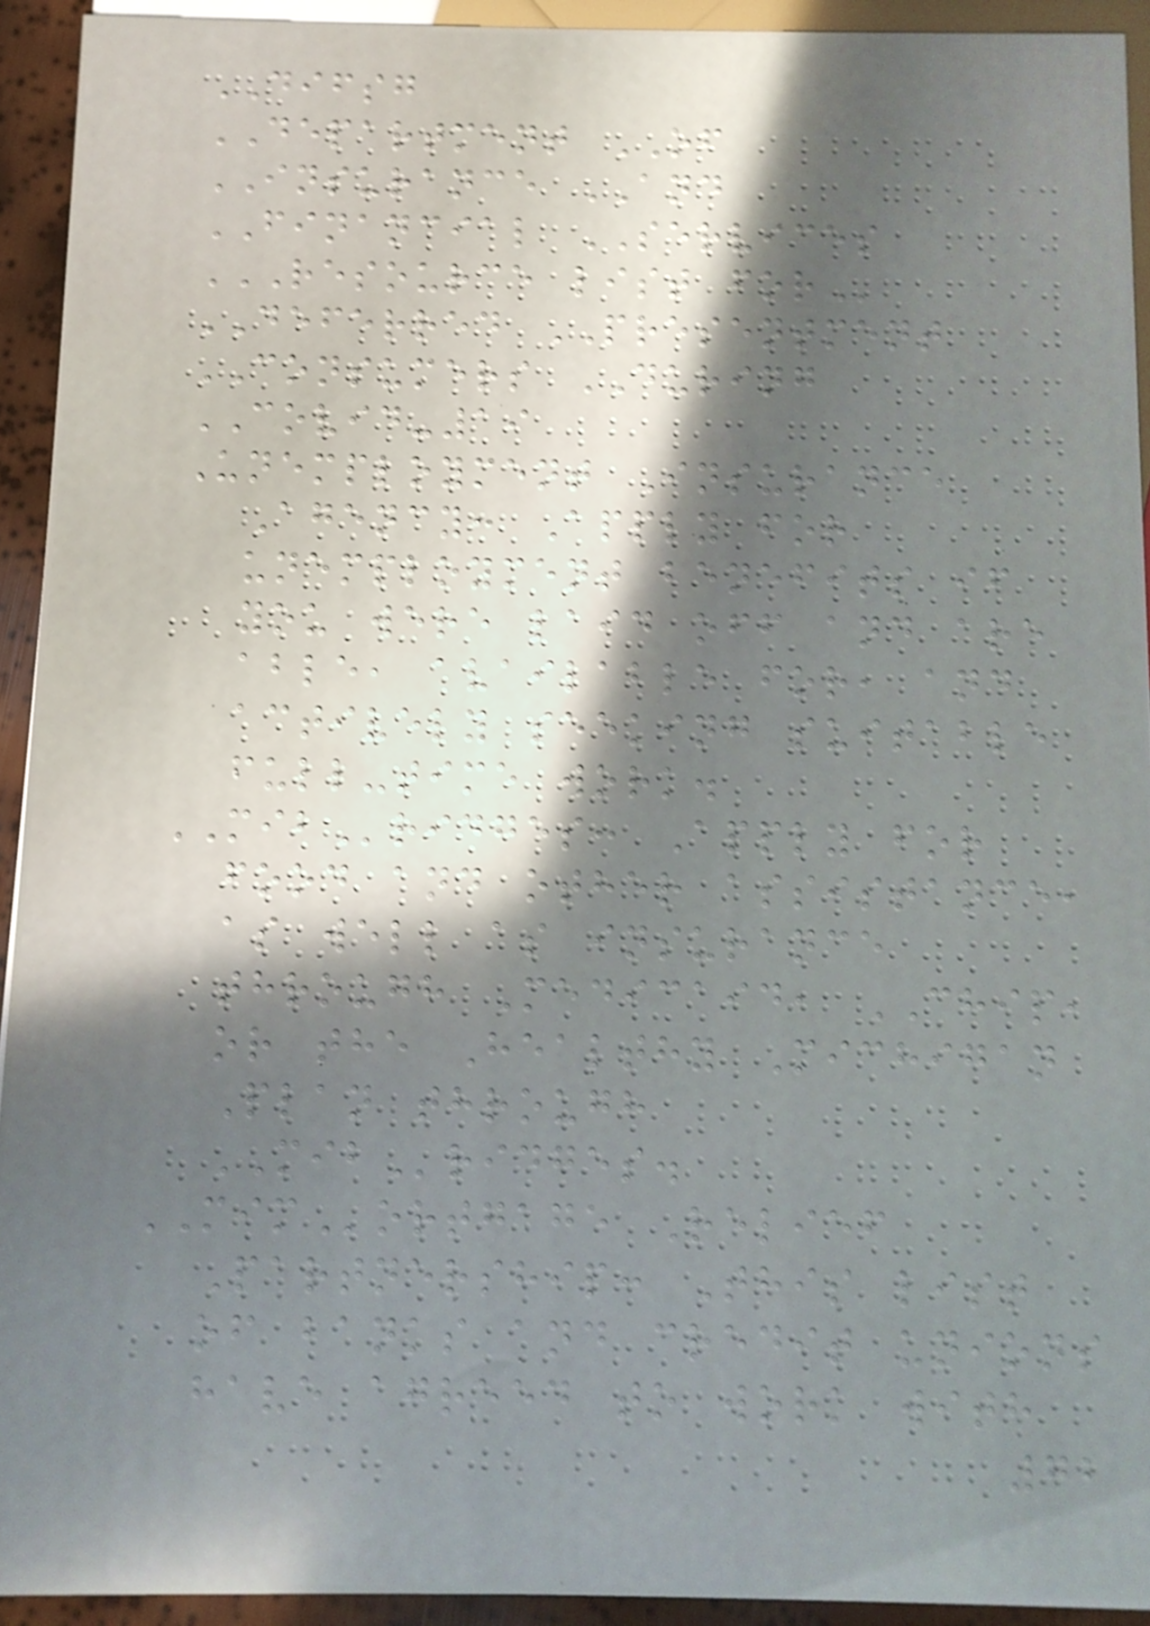DIFSG
DEPARTMENT OF
INSURANCE AND
FINANCIAL SERVICES
RESOURCE LIST FOR
DEFERRED PRESENTMENT
CONSUMERS DURING
COVID-19
Unemployment Insurance
Agency: Apply for
unemployment benefits if
you were laid off and are
able, available for, and
actively seeking suitable
full-time work.
MIBridges: Apply for
food and other assistance,
as well as insurance
through Medicaid, CHIP,
or the Healthy Michigan
Plan through
MIBridges.
MIMortgage Relief
Partnership: This list
of banks and credit unions
have agreed to work with
72
